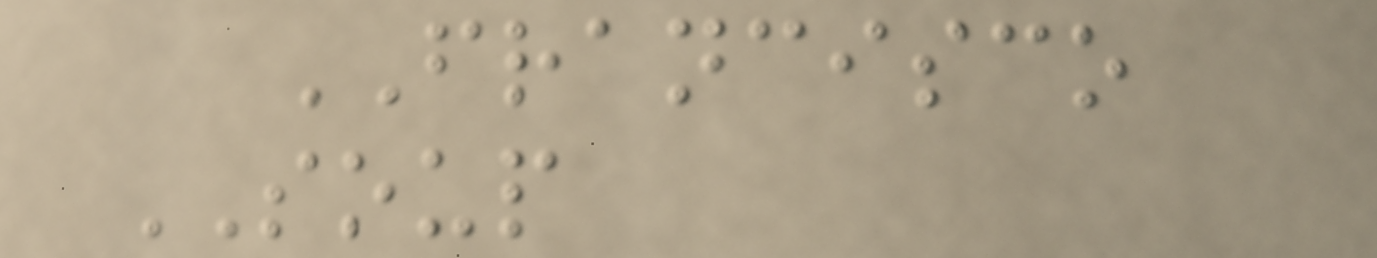FRANCISCO
SOUP
